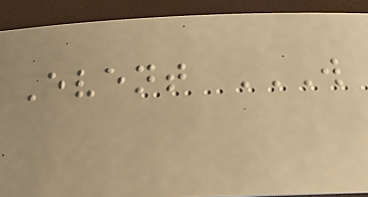Event W
